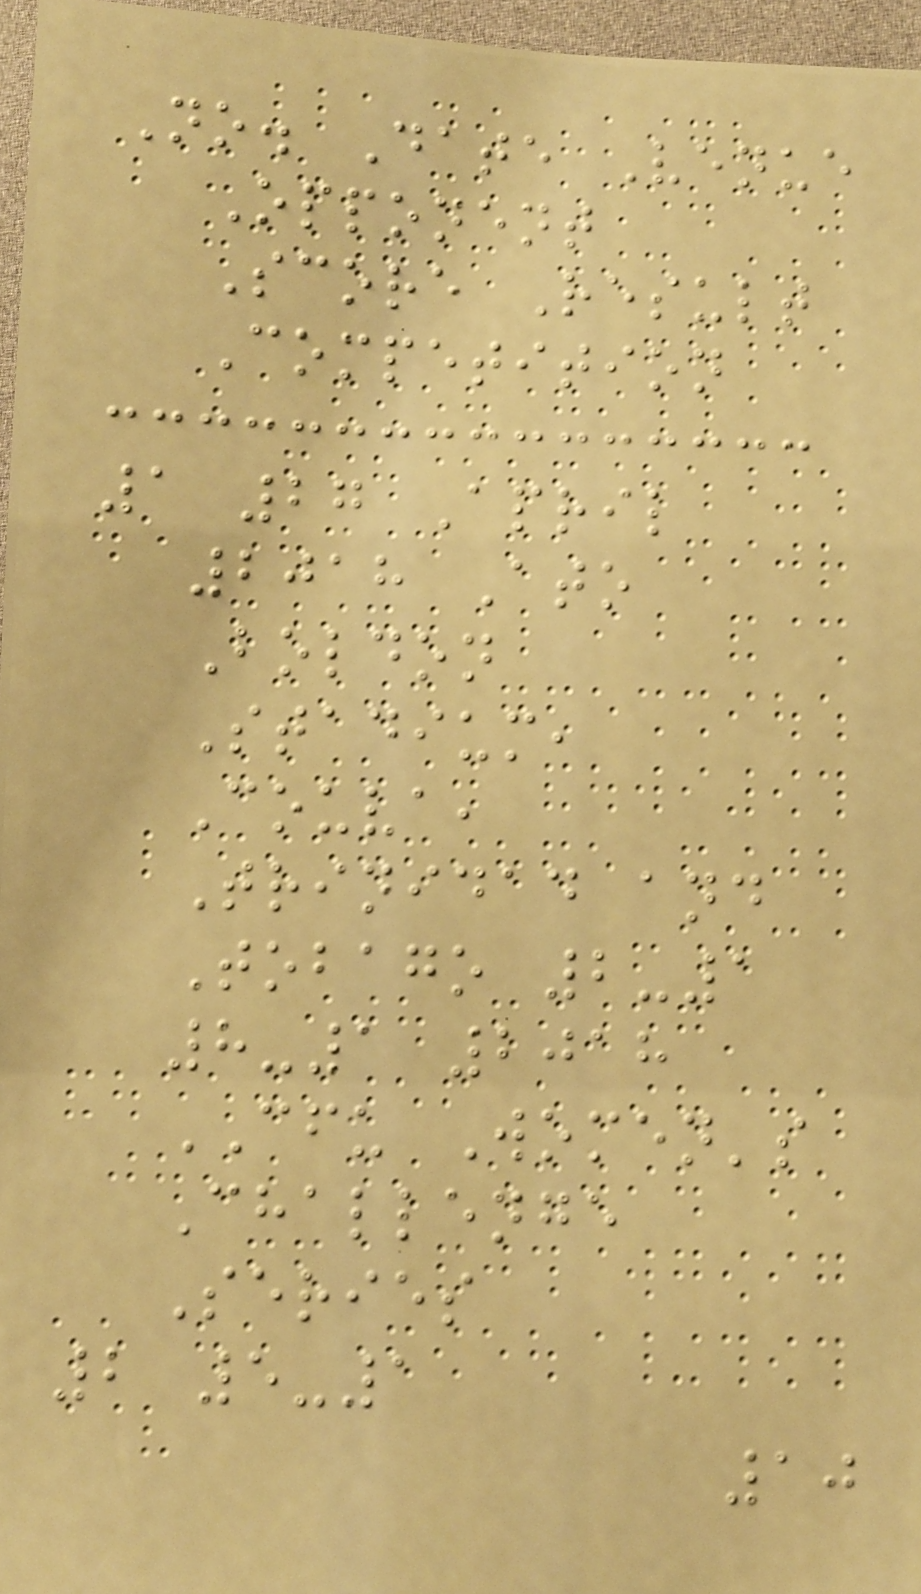No. Date Venue
Opponent
Score Result
Competition
1 27 April
2018 Ato
Boldon
Stadium,
Couva,
Trinidad and
Tobago 2-1
8-1 2018
CFU Women's
Challenge
Series
2 5-1
10
